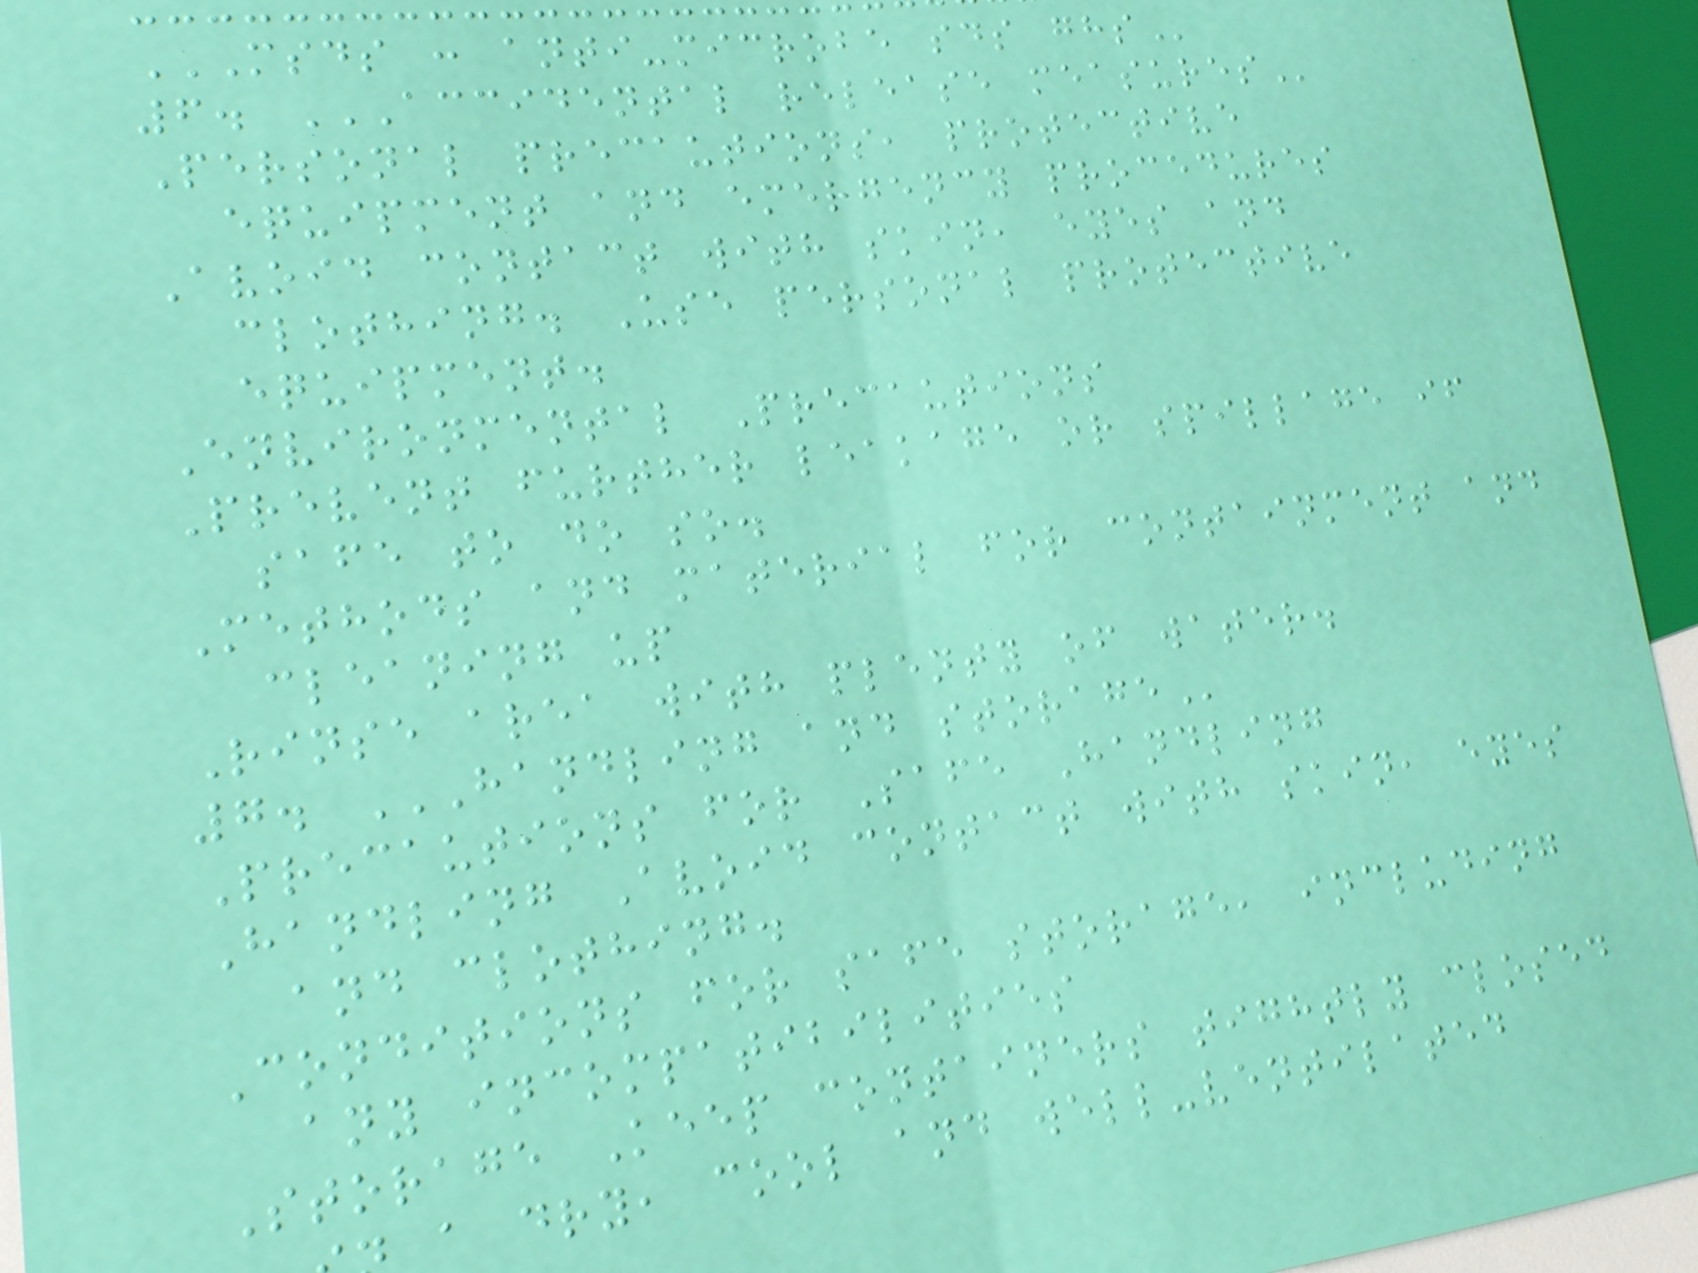MSDS : ANTI-MICROBE SDS GHS
6. ACCIDENTAL RELEASE MEASURES
Personal precautions, protective
equipment and emergency procedures
Avoid contact with skin, eyes and
clothing. Use personal protective
equipment.
Environmental Precautions
Prevent further leakage or spillage if
safe to do so.
Methods and material for containment and
cleaning up
Rinse area with plenty of water.
7. HANDLING AND STORAGE
Precautions for Safe Handling
Handling Avoid contact with skin, eyes
and clothing.
Conditions for safe storage, including
any incompatibilities
Storage Keep containers tightly closed
a dry, cool and well-ventilated
